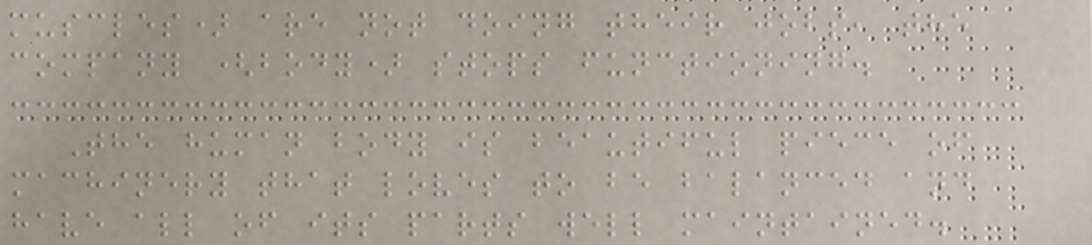muscles) are not doing their jobs, the
company (body) stops functioning.
The human body is beautiful piece of
machinery that loves to be balanced and
have all of its parts well maintained.
